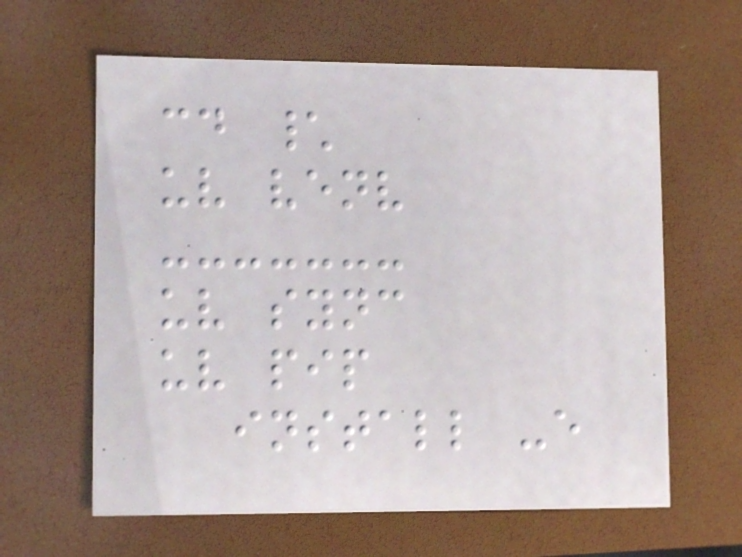cd \
uv venv
uv sync
uv pip
install -e
